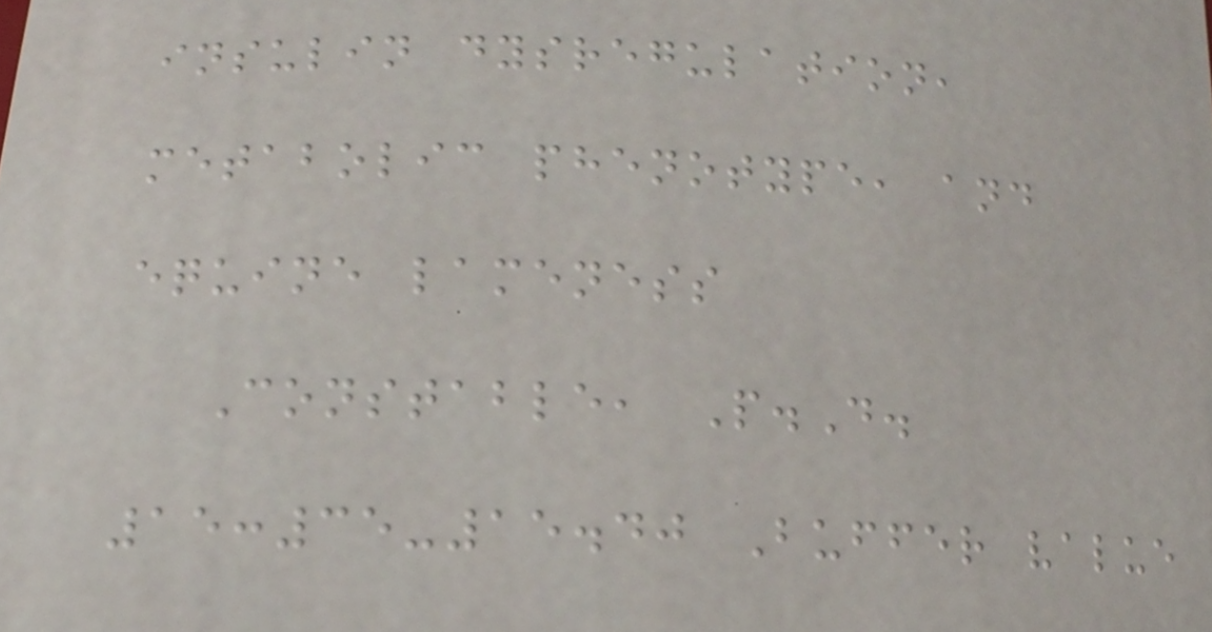insulin dysregulation,
metabolic phenotype, and
equine lameness
Constable, P.D.
15:35-15.40 Buffer value
